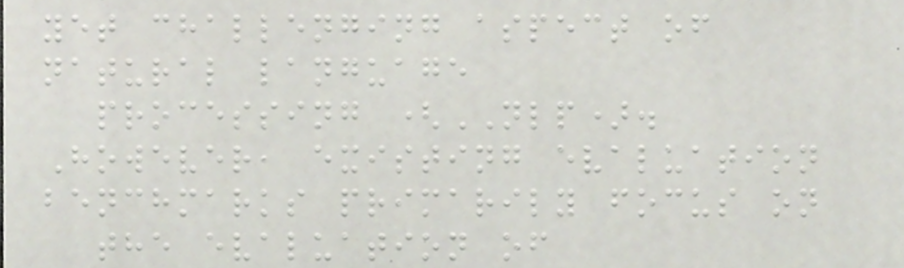yet challenging aspect of
natural language
processing (NLP).
However, existing evaluation
benchmarks primarily focus on
the evaluation of
